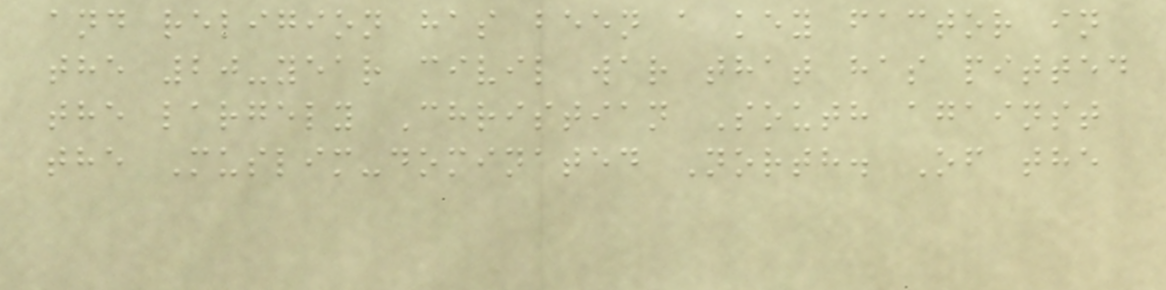and religion has been a key factor in
the 20-year civil war that has pitted
the largely Christian South against
the Muslim-dominated North. Of the
